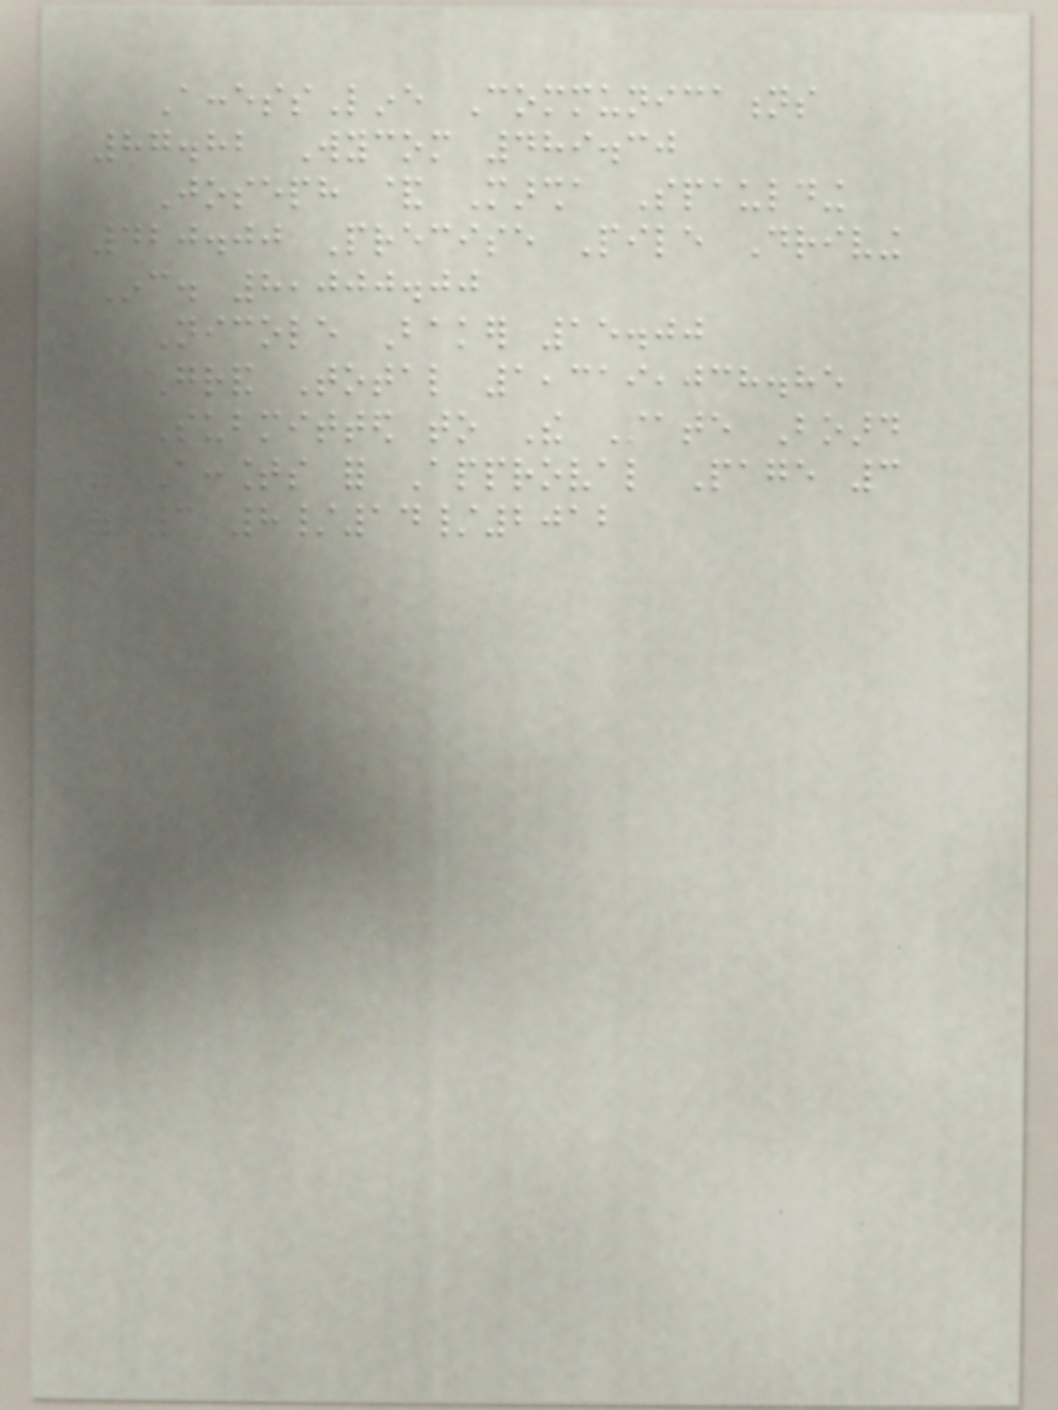AccessLine Communications
87.82 Wycom 489.30
Joseph & Marsha Spaulding
420.00 Precise Pile Driving
Inc. 8,000.00
Nicole Baker 15.00
Grand Total 1,319,038.85
Submitted to The State Board
of Accounts for Approval Page 3
of 3 8/14/2012
